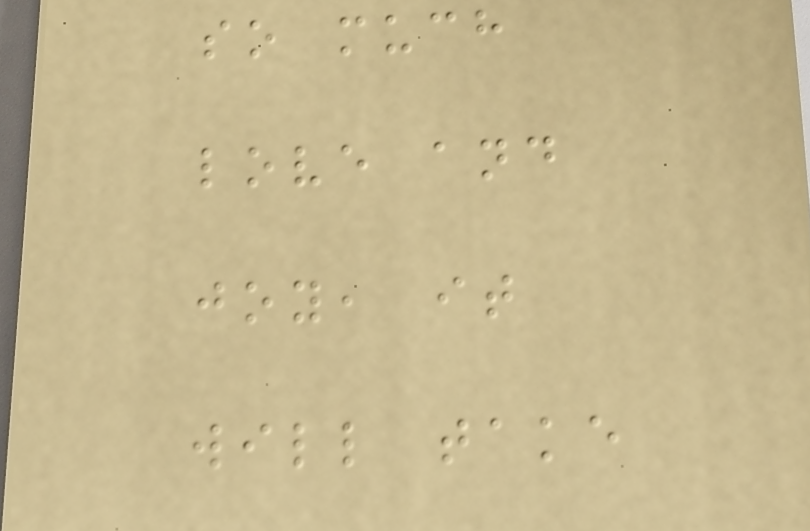so much
love and
joy, it
will take
